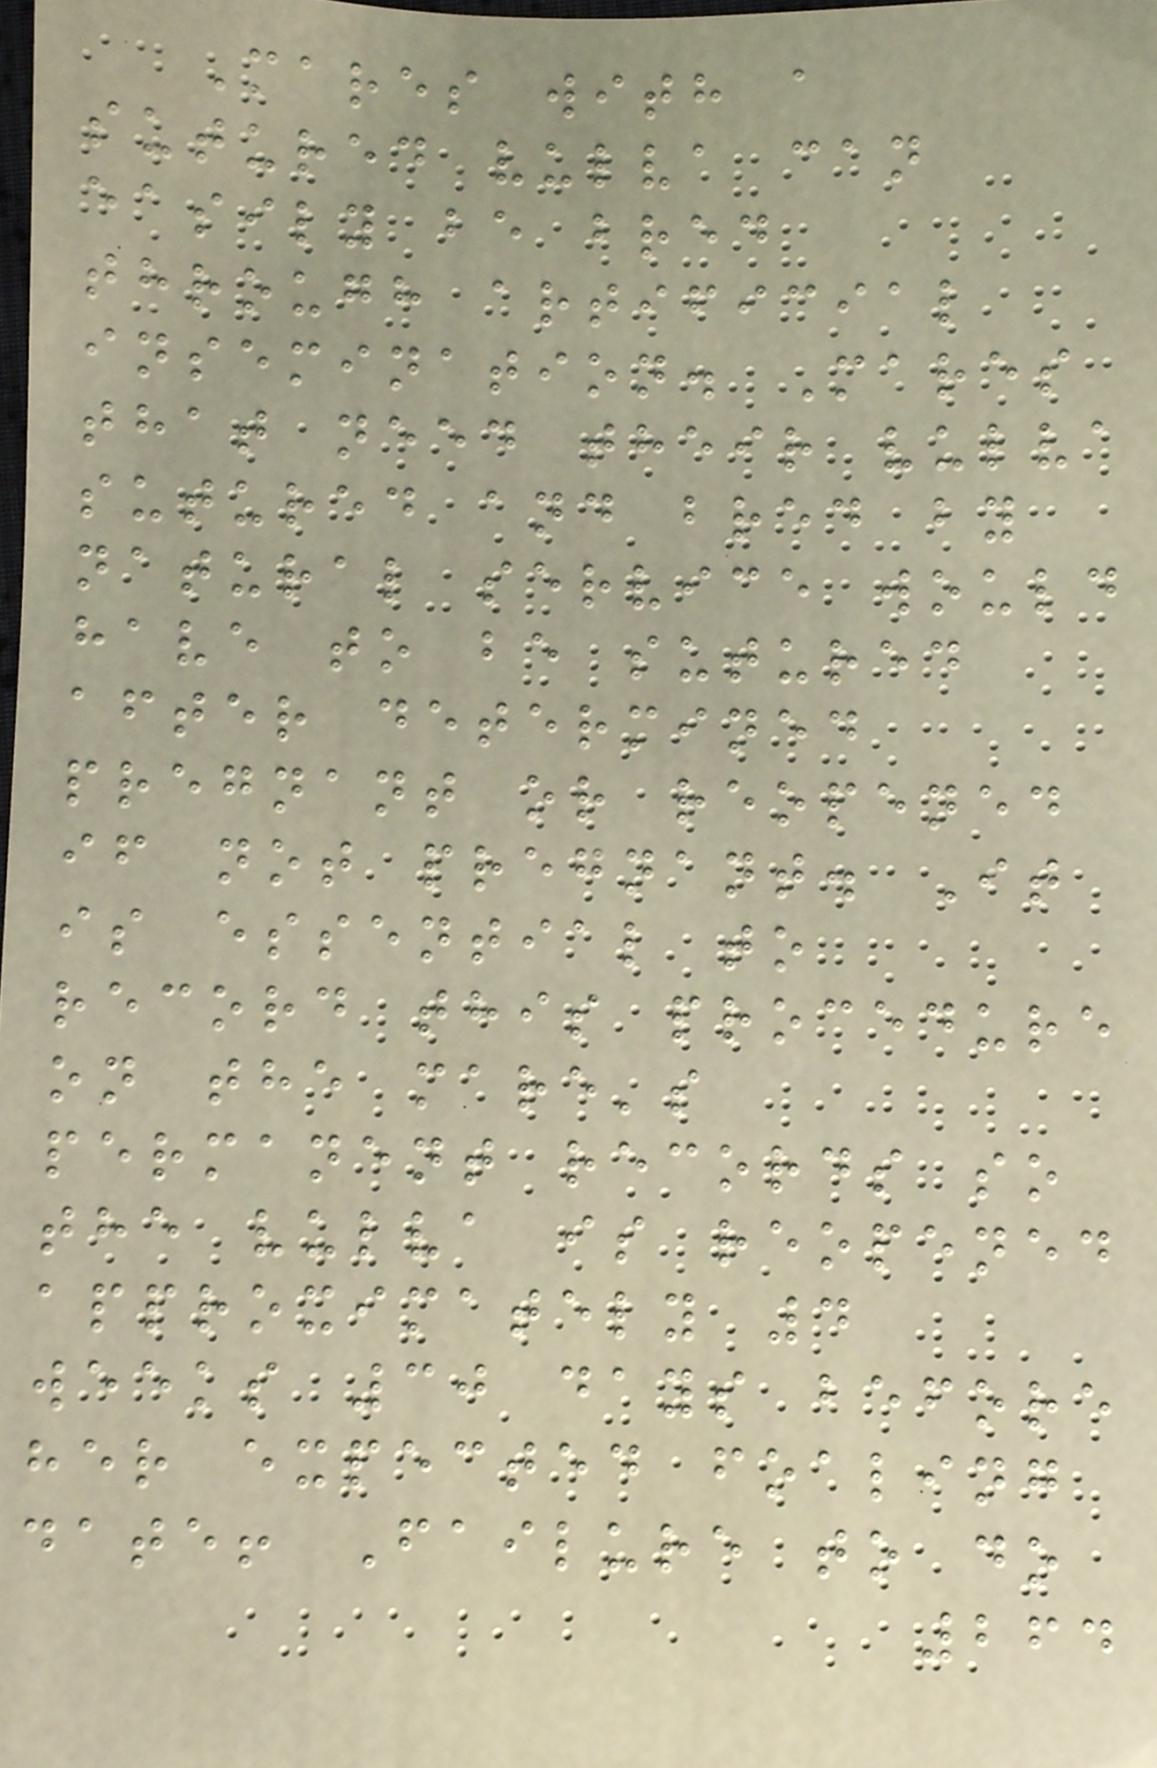Mares with a
sutured vulva can
easily be bred
through artificial
insemination. Mares
that need their vulva
sutured and bred by
natural service would
have to be sutured
after determined
pregnant or reopened
if not pregnant. It
is essential to
record this procedure
on the mare's
permanent records so
the vulva is reopened
approximately 4
weeks 30 days before
her expected foaling
date! Failure to do
264
